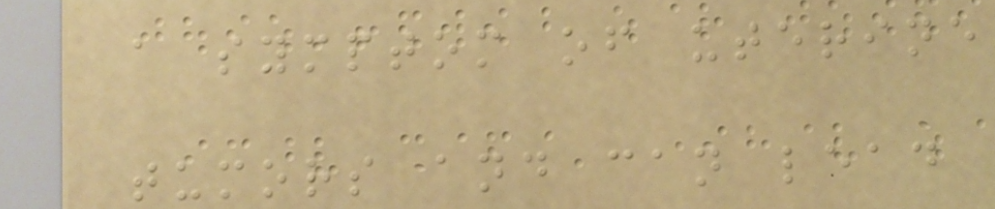a symptom of uterine
tumors and can lead
